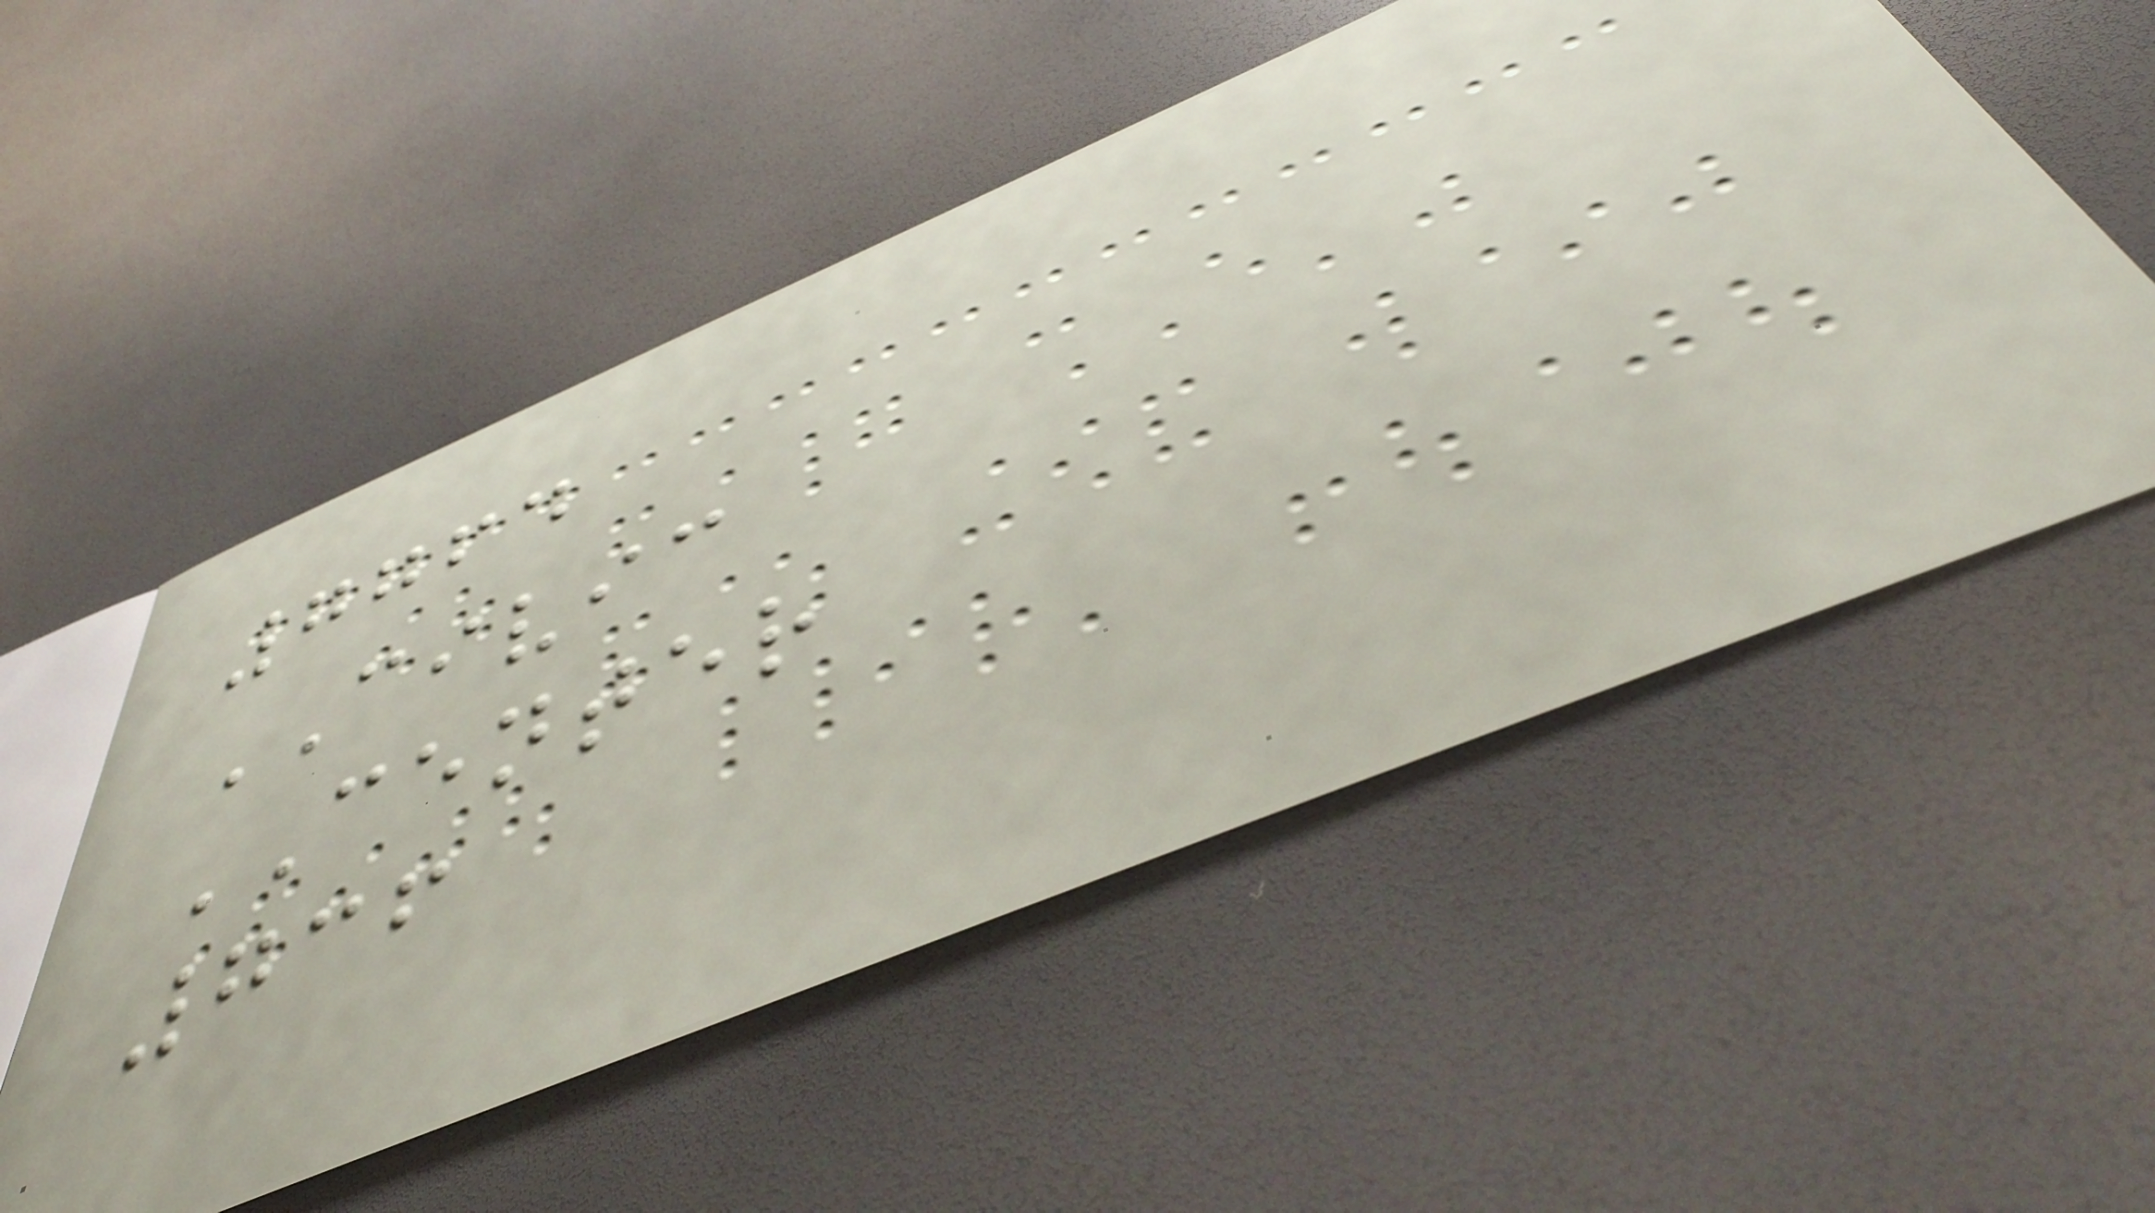7764
CIVIC
CENTER
736
